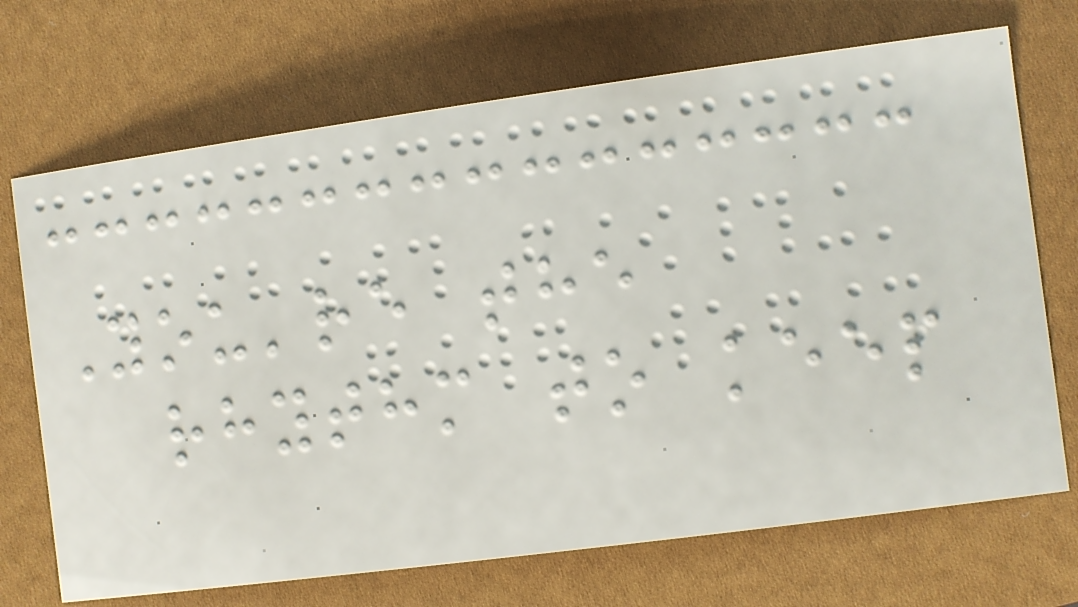You're the
rhythm to keep
